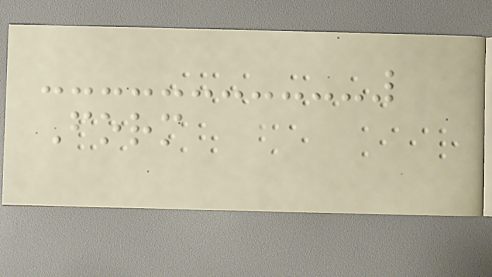Form
